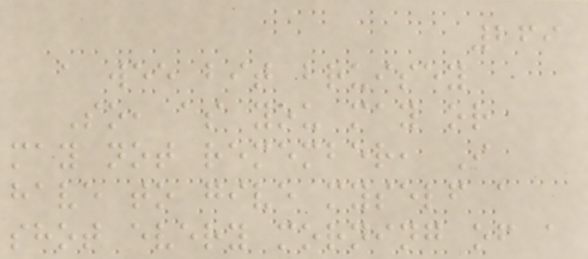269
a wee bit bruisey
So, as you may or
may not remember, I
have to give myself a
shot every morning of a
